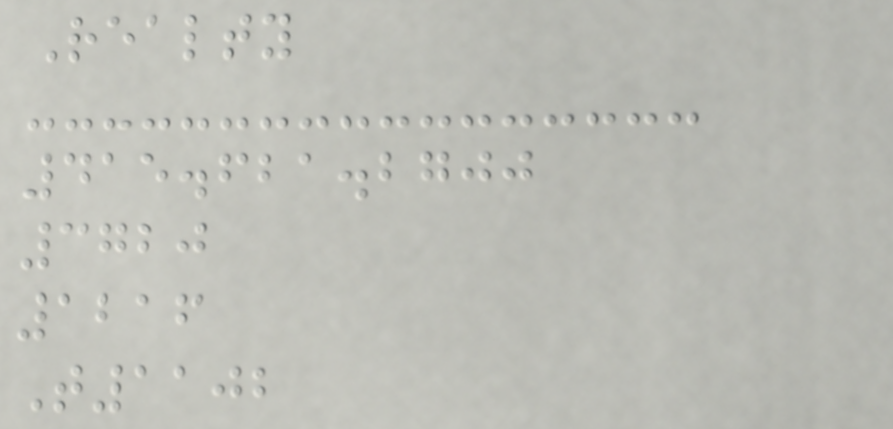Realty
415.621.2700
3720
1216
T1102
